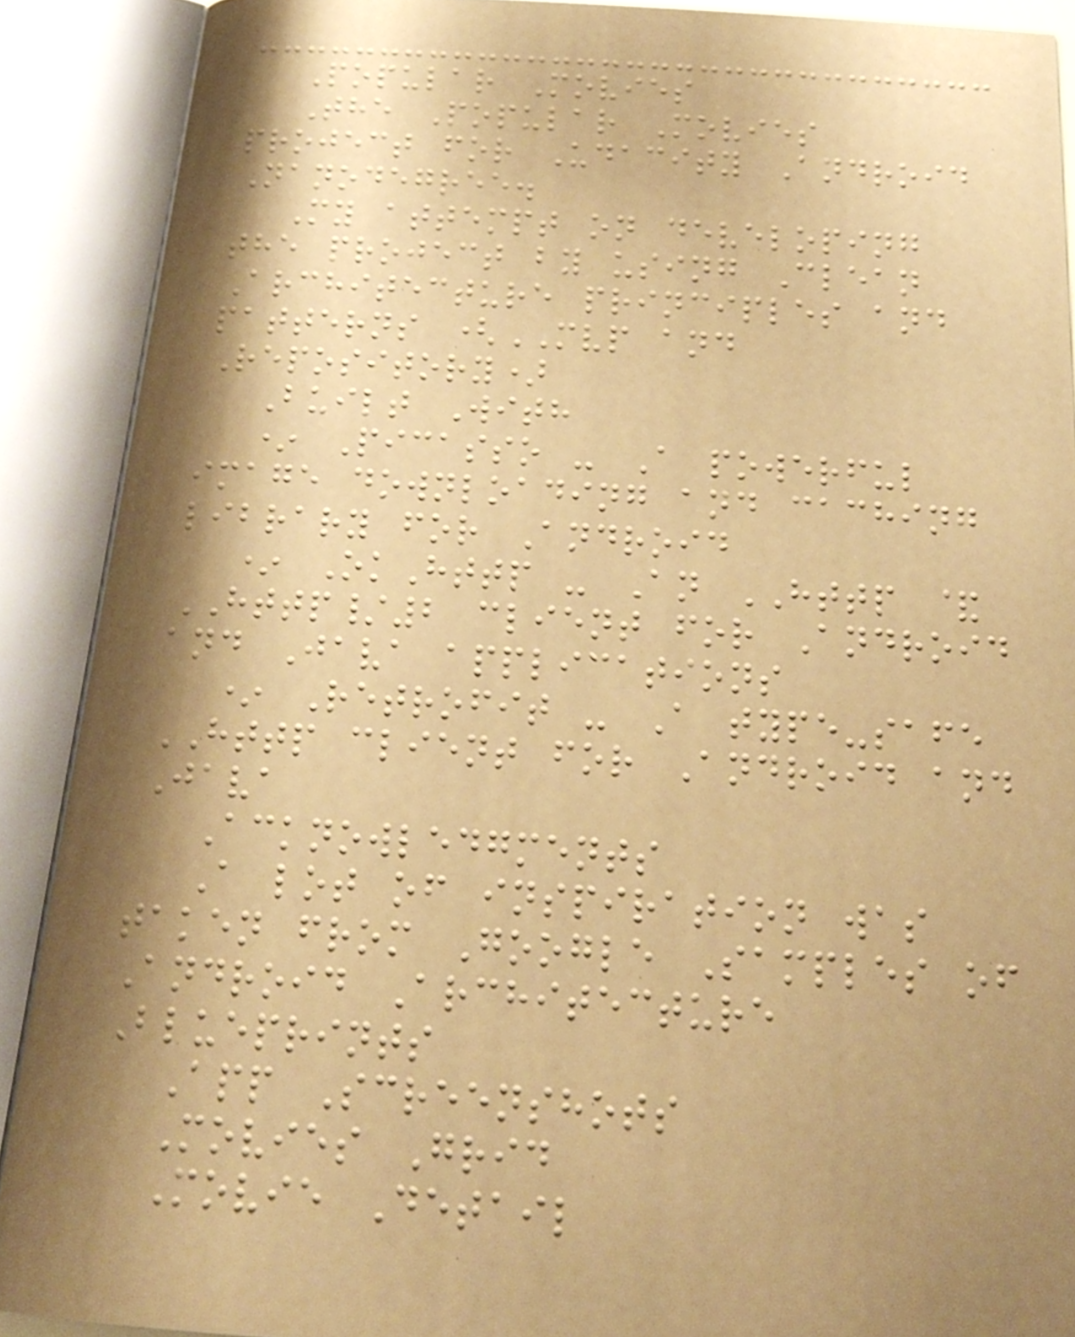Popular Movies
The Popular Movies
project for Udacity Android
Nanodegree.
My attempt on developing
the project by using Clean
Architecture principles and
patterns (MVP and
Repository)
Built With
* Picasso - A powerful
image downloading and caching
library for Android
* OkHttp - An HTTP &
HTTP/2 client for Android
and Java applications
* Retrofit - A type-safe
HTTP client for Android and
Java
Acknowledgments
A lot of inspiration was
taken from Google Samples of
Android Architecture
Blueprints
App Screenshots
Movies Grid
Movie Detail
